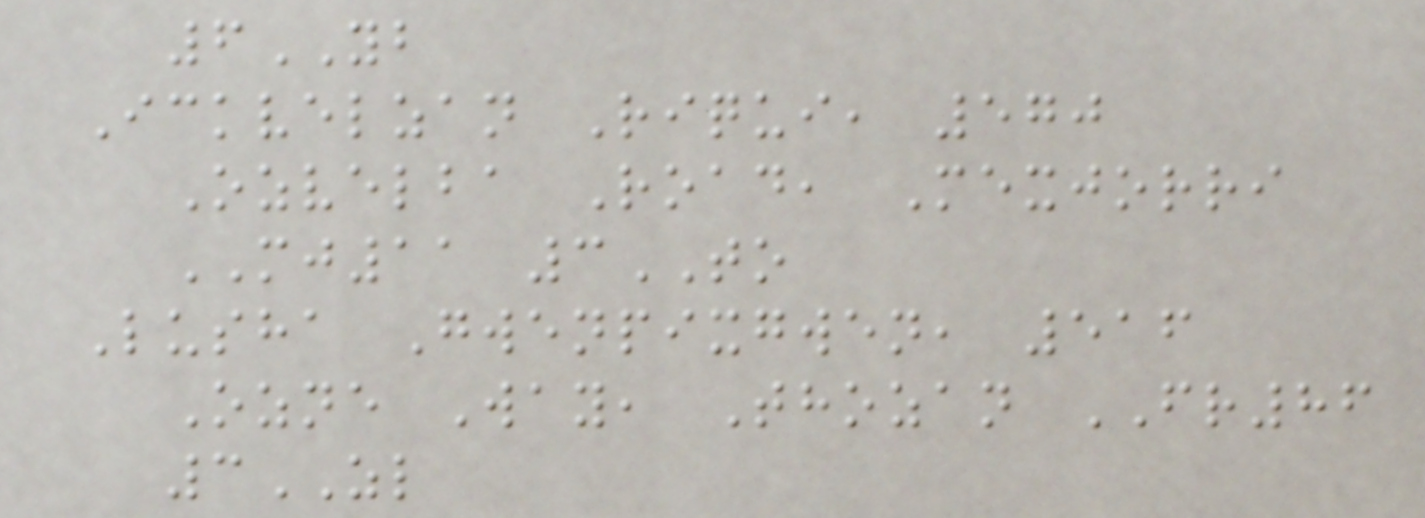6YB
Ickvelzan Riqui, 570
Ozvelba Road, Mexjorri
MJ11 3TO
Lusha Gwenpixgwen, 516
Ozne Way, Thozan FR86
3ZL
